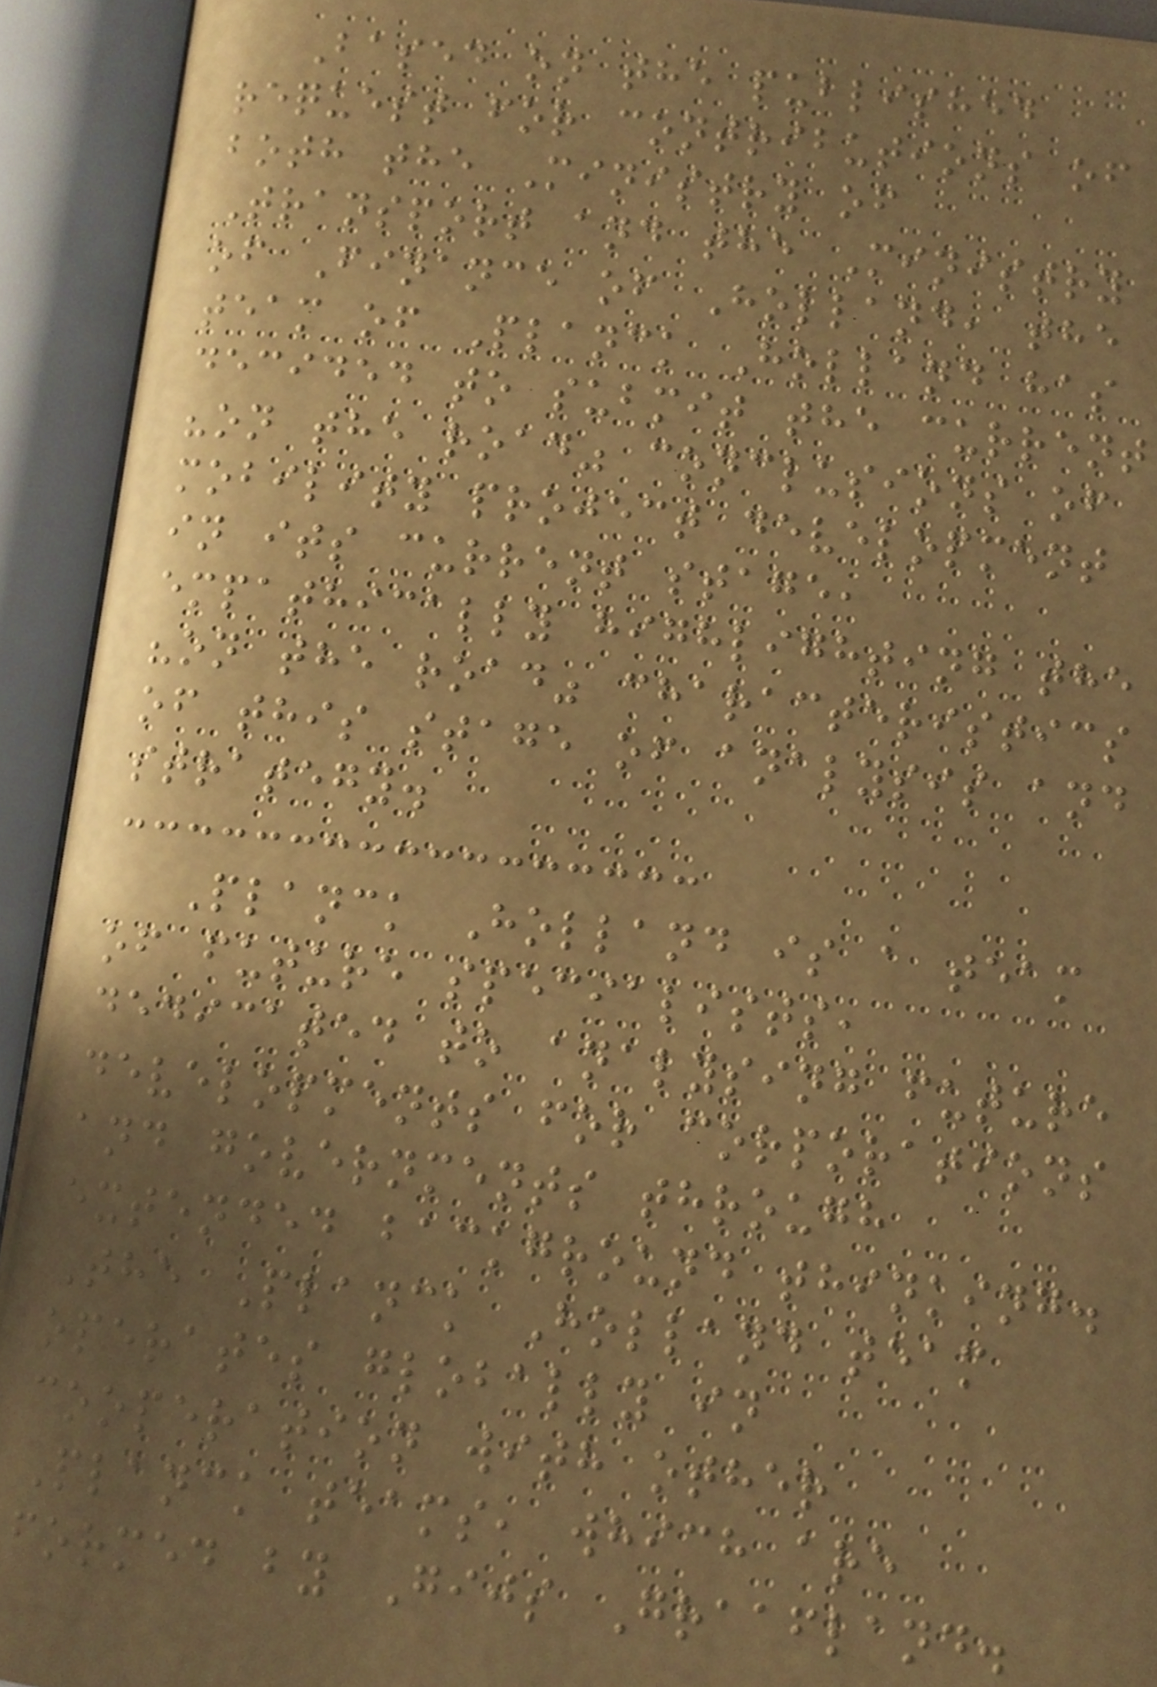Based on the published
request for contributions of
both the Ministry of
Transport and the Ministry
of Finance of Holland, the
team of Planck Holland has
decided to submit the current
"on the road" conclusions of
mobility project development
in its current stage,
empathically highlighting the
"on the road" characteristics
of this stage of analysis and
strategy.
Planck Holland is a team
of future specialists,
dedicated to analysing future
developments for corporations
and governments through
extended background thinking.
The Planck Holland team
operates globally in
cooperation with other
Planck teams, which are
formed by Gijs Graafland.
